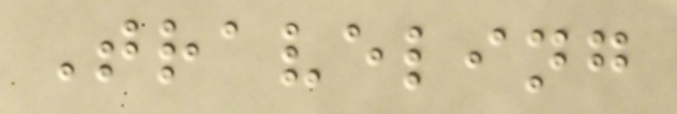Traveling
